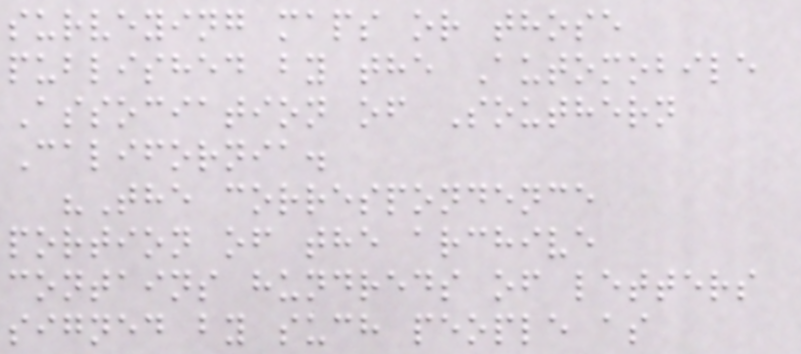surveying maps or those
published by the Automobile
Association of Southern
California.
"The correspondence
portion of the archive
contains hundreds of letters
signed by such people as
